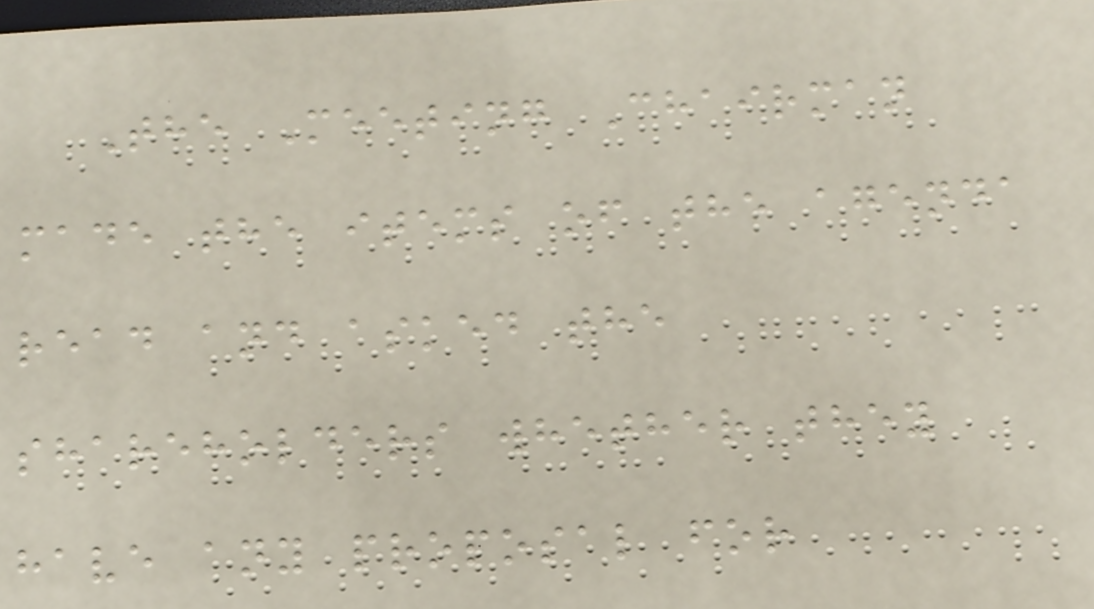The Meeting Chairman
made the items of the agenda
read and asked the
shareholders whether they
have any proposal for
